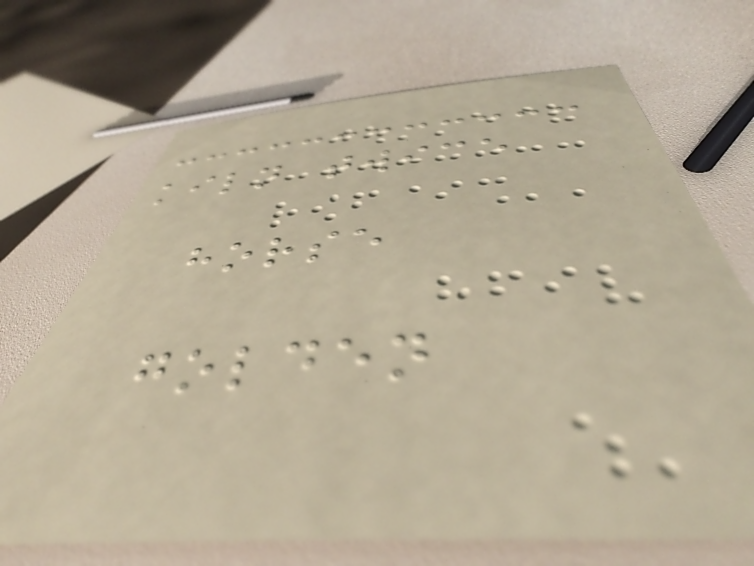kiln twice
horse
golden
